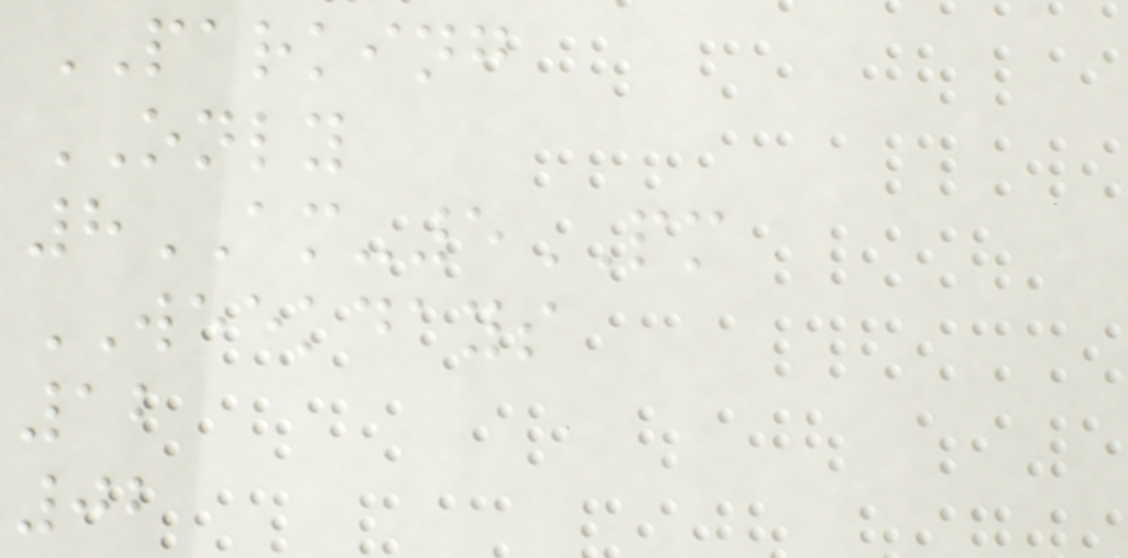PARKING
ONLY
8AM-5PM
WEEKDAYS
12
02
